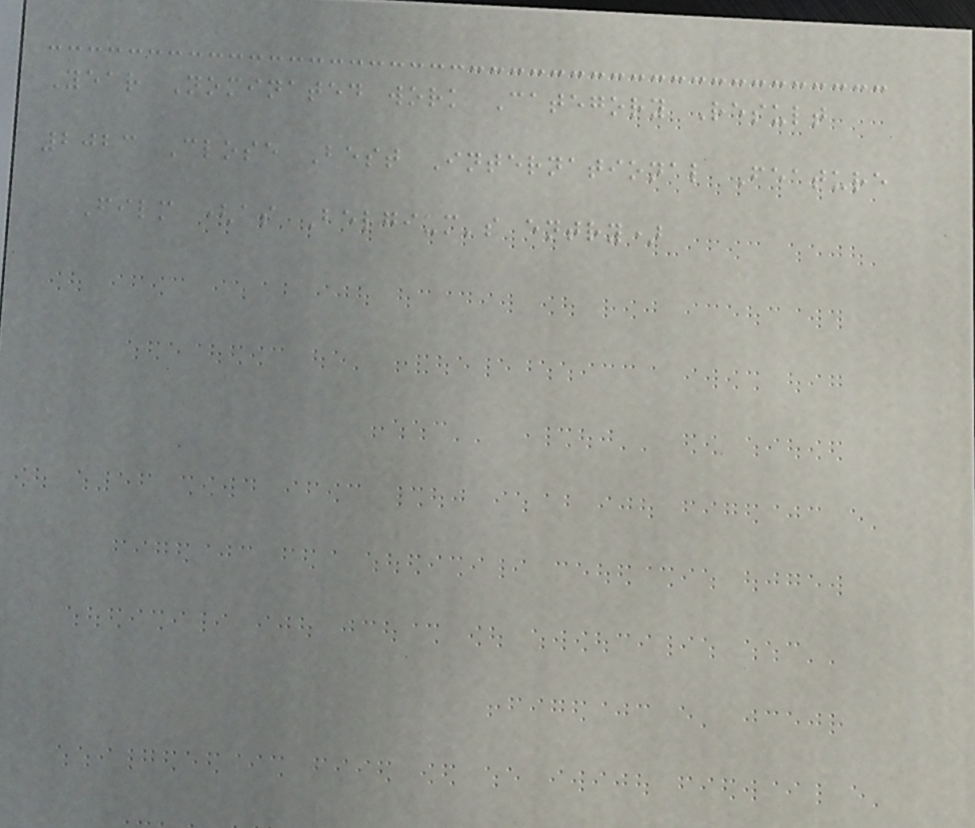Year Nominated work Category Result
2023 Close Best International Feature
Film (as Belgium's entry)
